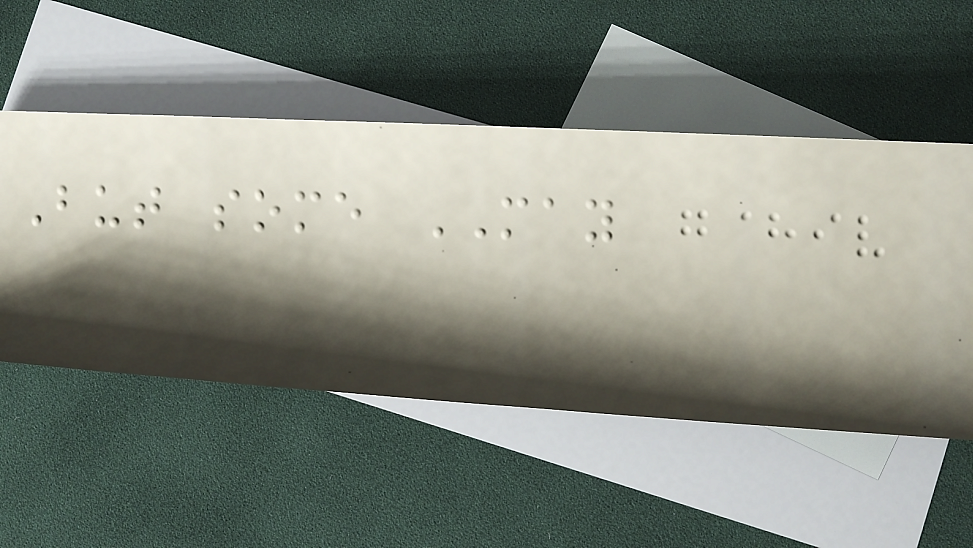But some MAY
